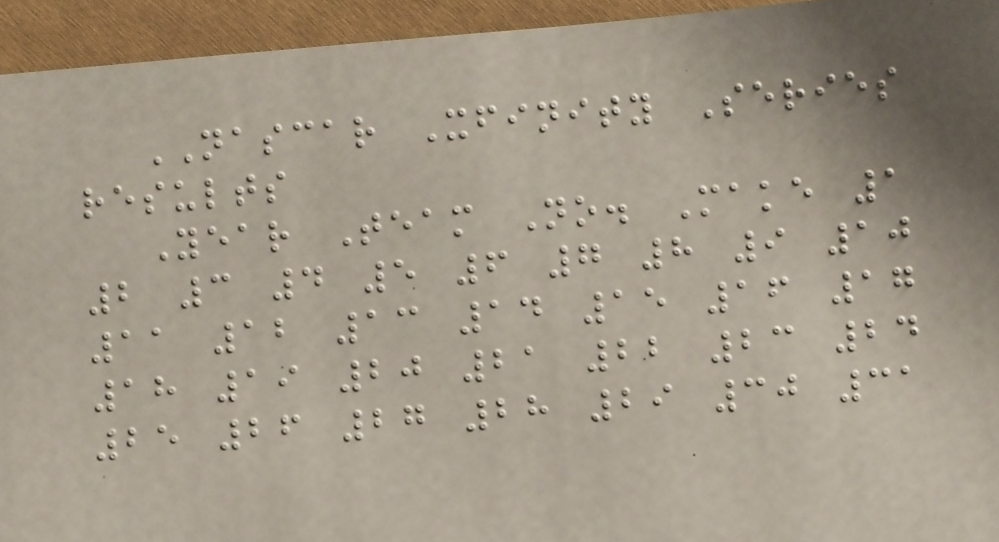NASCAR Xfinity Series
results
Year Team No. Make 1
2 3 4 5 6 7 8 9 10
11 12 13 14 15 16 17
18 19 20 21 22 23 24
25 26 27 28 29 30 31
